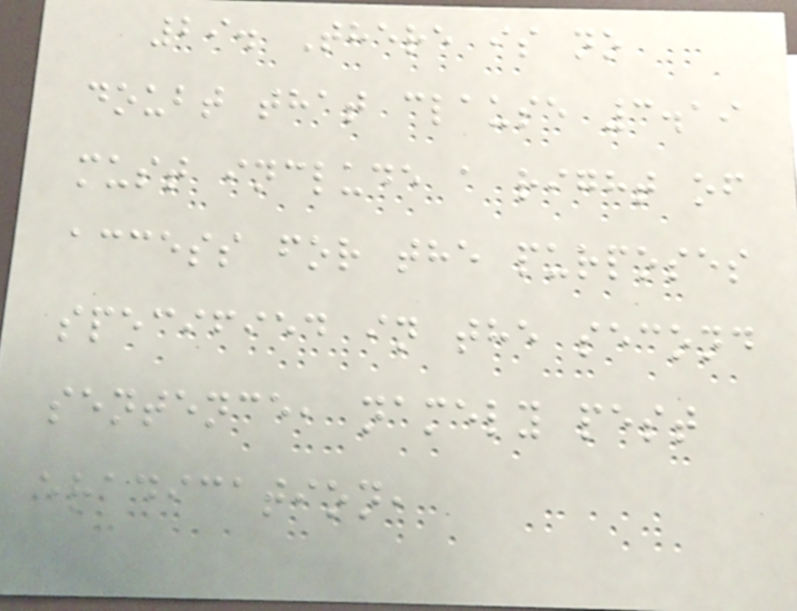29. There is no
doubt that clause 3.19
must include a right of
access for the purposes
specified in the second
sentence, namely pest
eradication,
